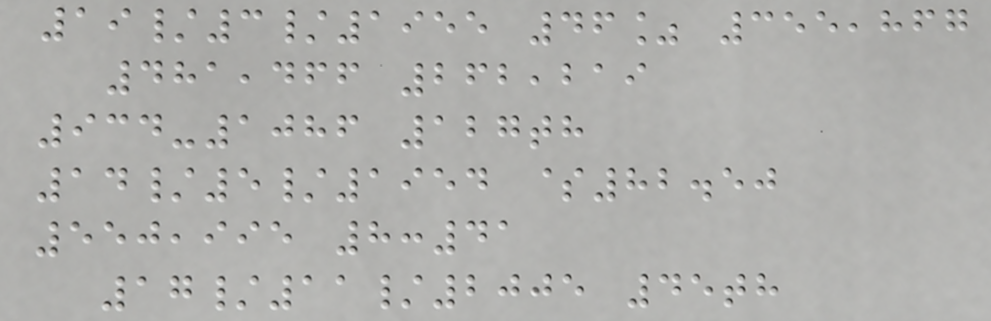19/3/1955 46% 355,867
481,466 262,219
934-1086 127th
14/5/1954 $82.50
550,995 8:41
17/11/2005 45th
